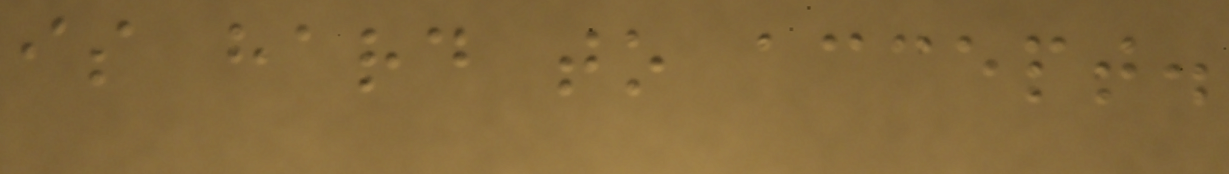is hard to accept.
